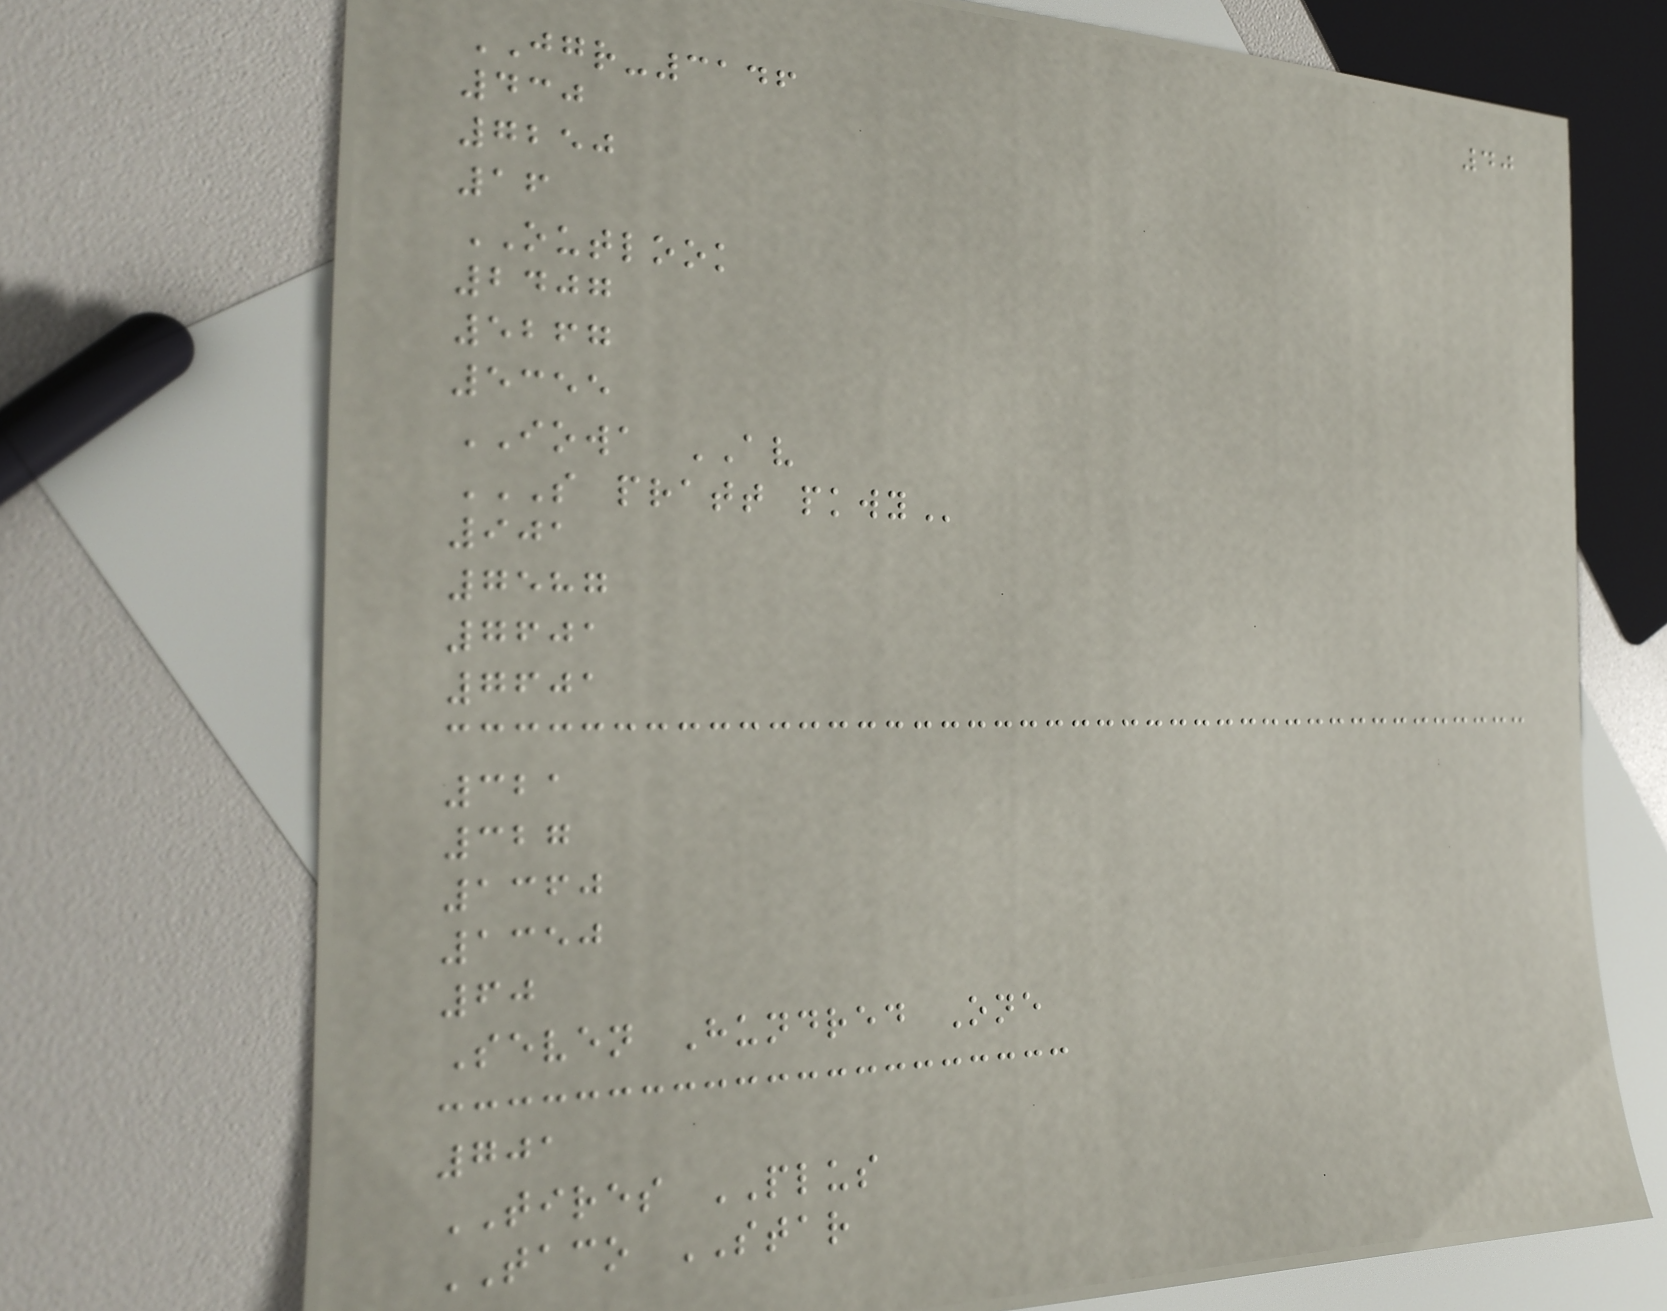40
JGR-3146
430
7250
16
OUTLOOK
2407
5267
5355
IOWA AV
S PRATT PKWY
901
7587
7601
7601
321
327
1360
1350
60
Seven Hundred One
701
TIRES PLUS
TACO STAR
